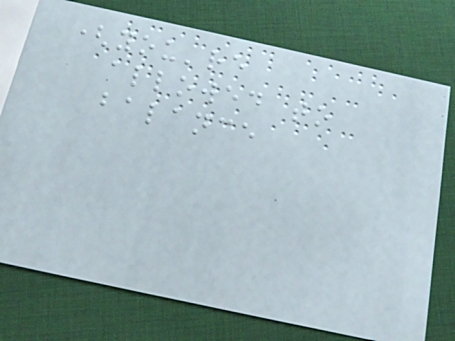(you're
allowed to
balance
